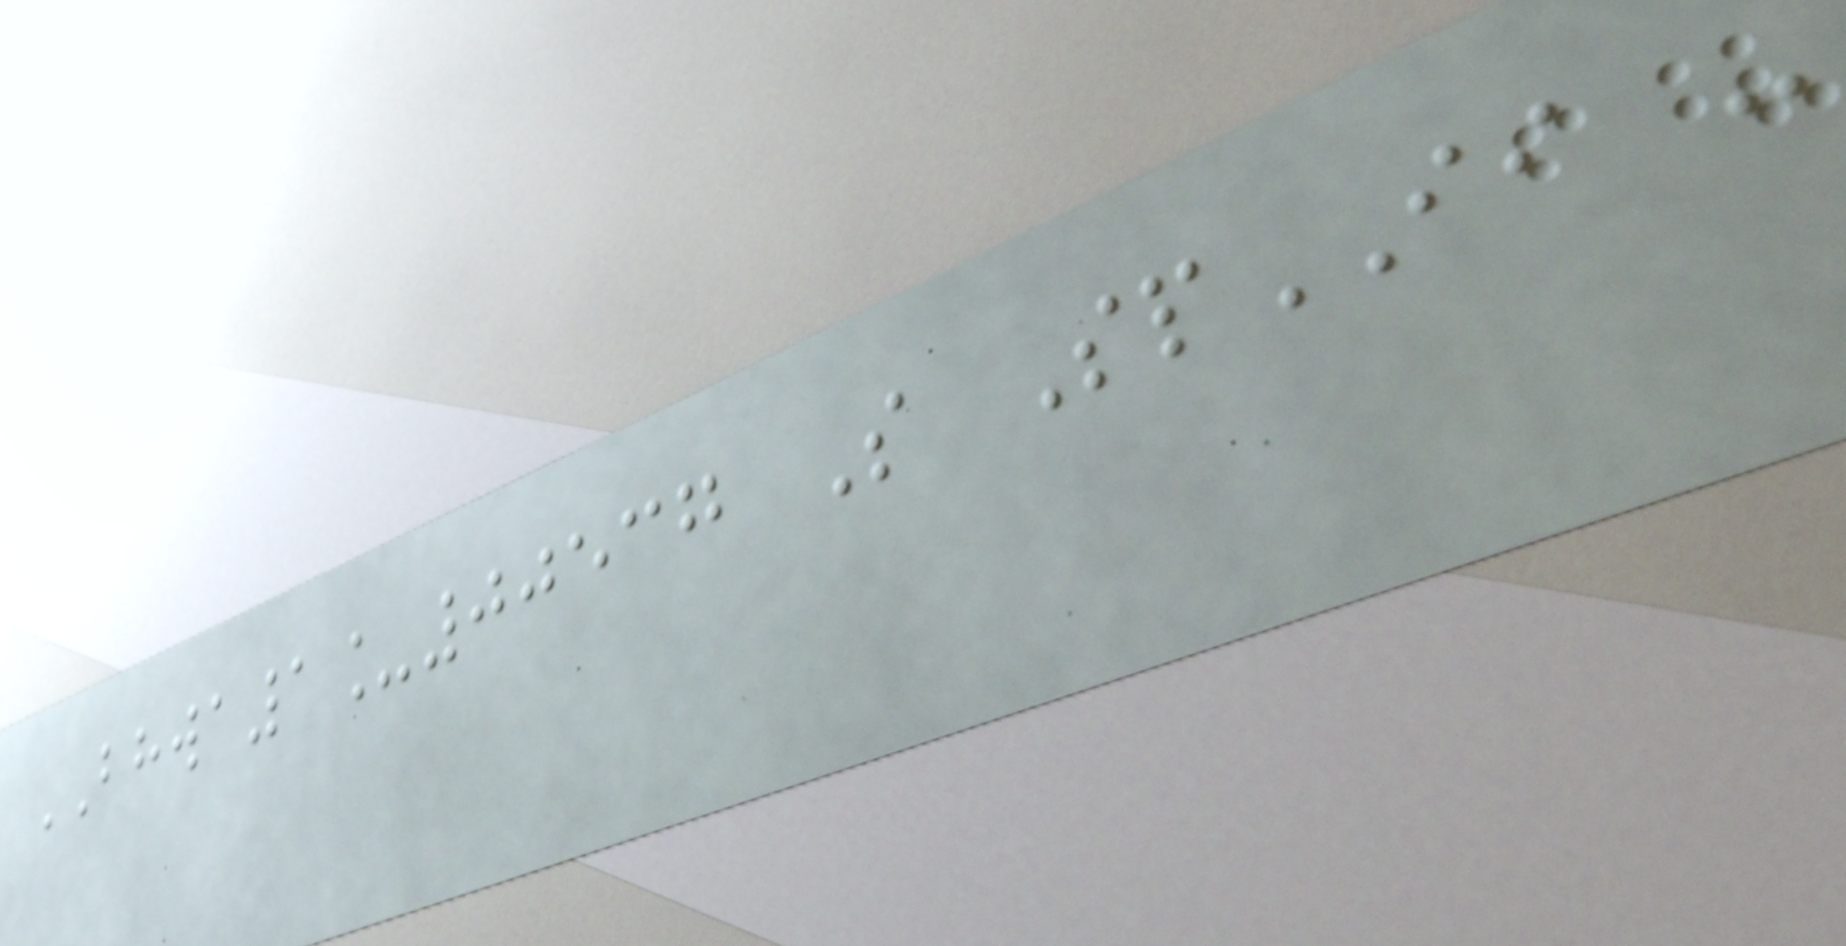BHWA1_00537 S SpII -
